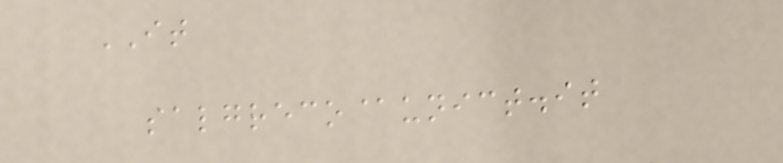IT
salgreco@unict.it
